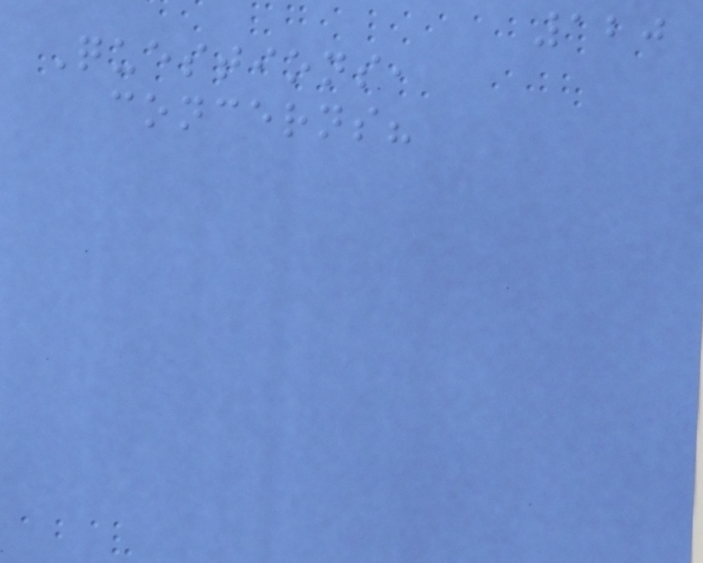120
Questions,
concerns?
